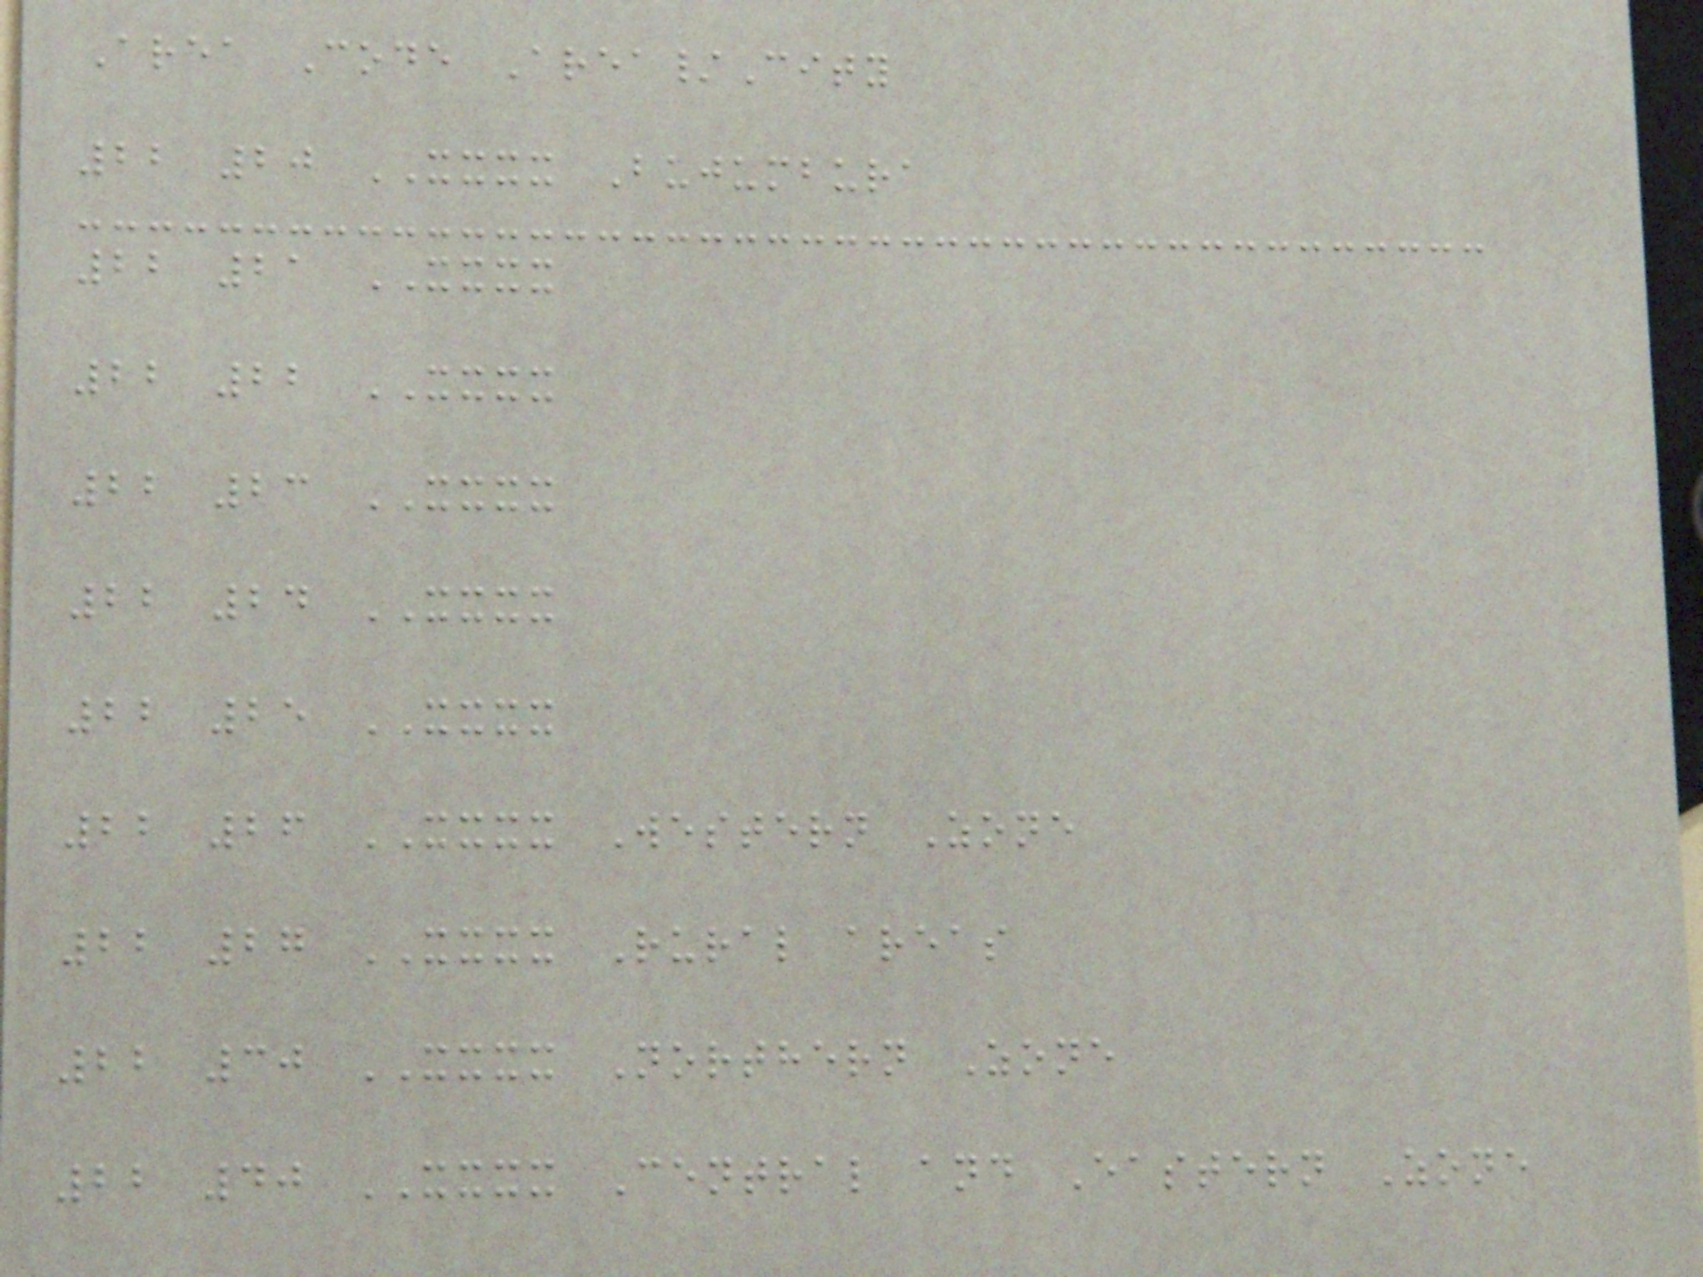Area Code Area/City
22 20 XXXX Bujumbura
22 21 XXXX
22 22 XXXX
22 23 XXXX
22 24 XXXX
22 25 XXXX
22 26 XXXX Western Zone
22 27 XXXX Rural areas
22 30 XXXX Northern Zone
22 40 XXXX Central and Eastern Zone
